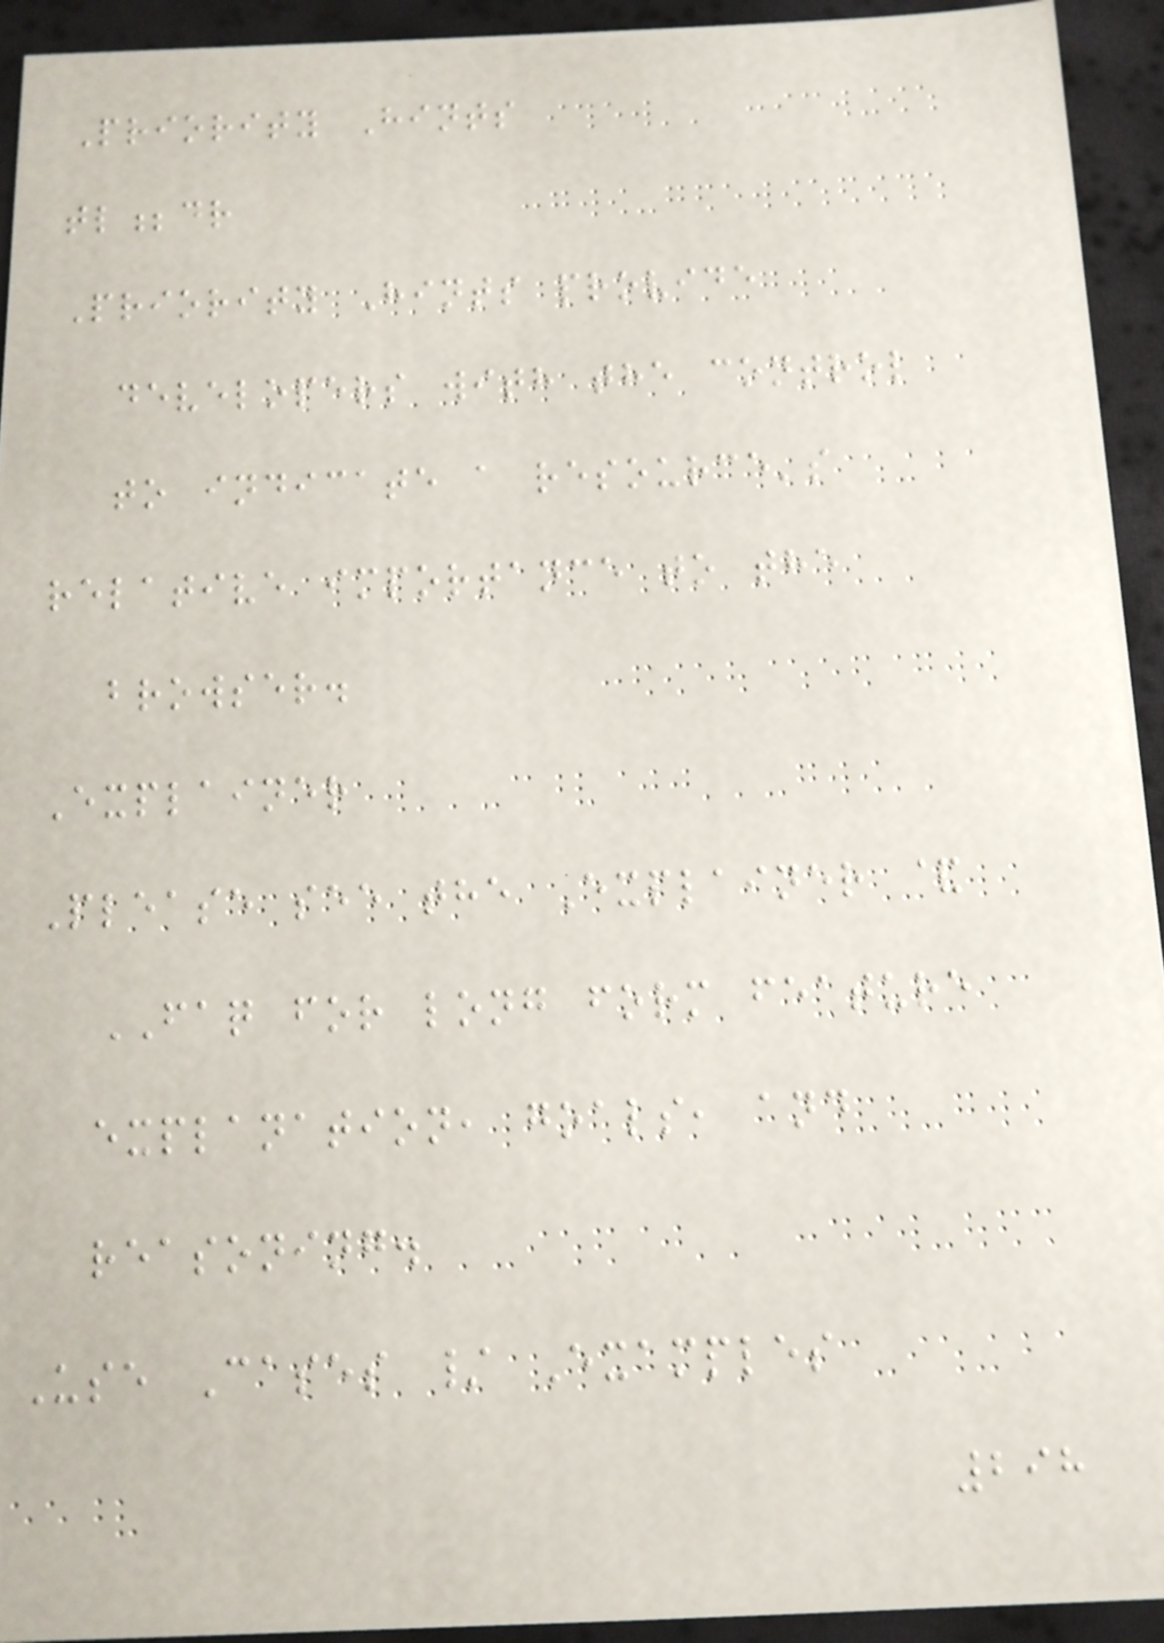Priority Hints
tl;dr
Priority Hints provide
developers with the control
to indicate a resource's
relative importance to the
browser.
Explainer
Please see the Explainer &
FAQ for long form feature
explanation, goals, and
reasoning.
Use Cases / Examples
298
